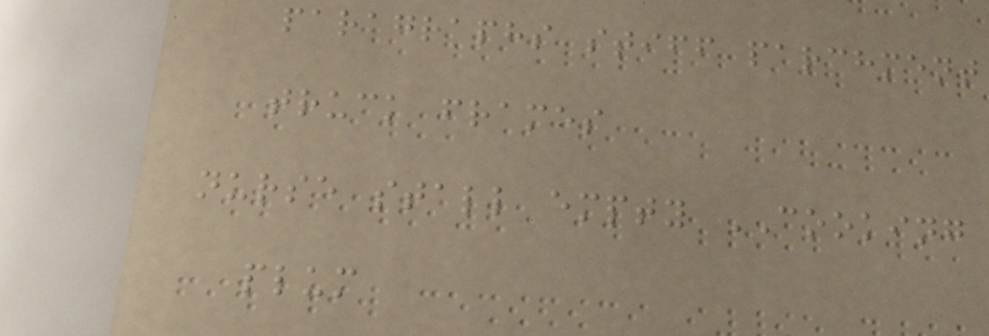paragraphs stiff parchment
truck frames
nurse stall empty COOKING
plum
